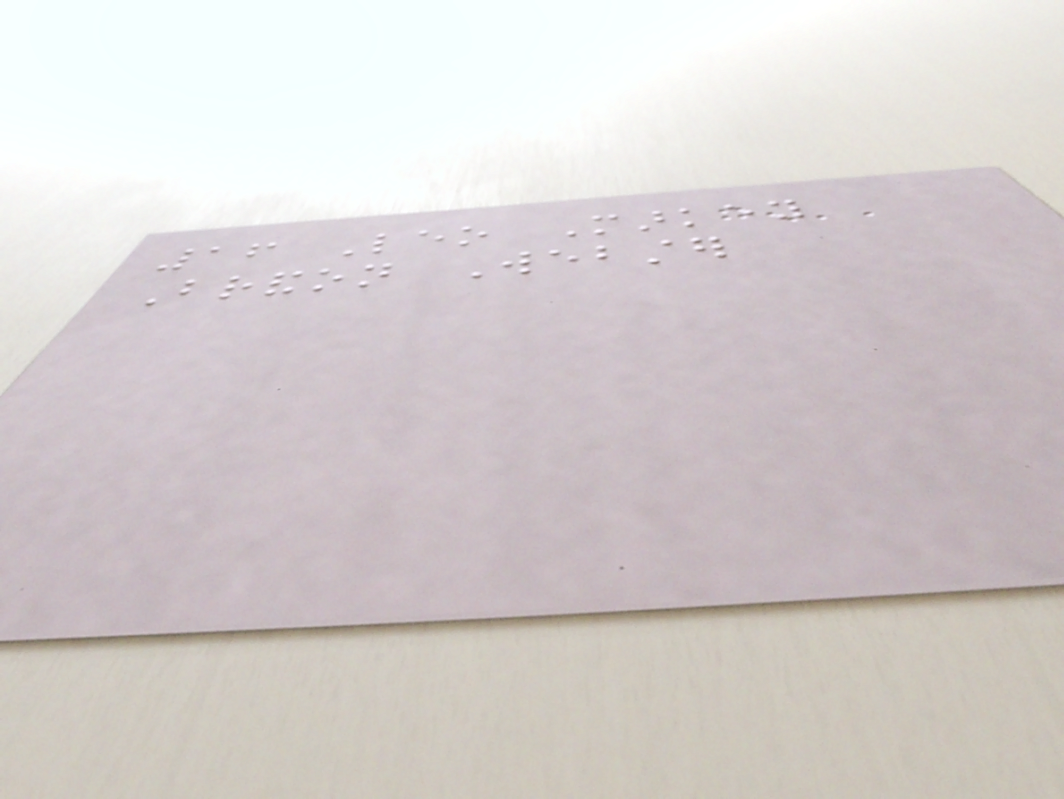16 Leo Markey
Brandon Webster
